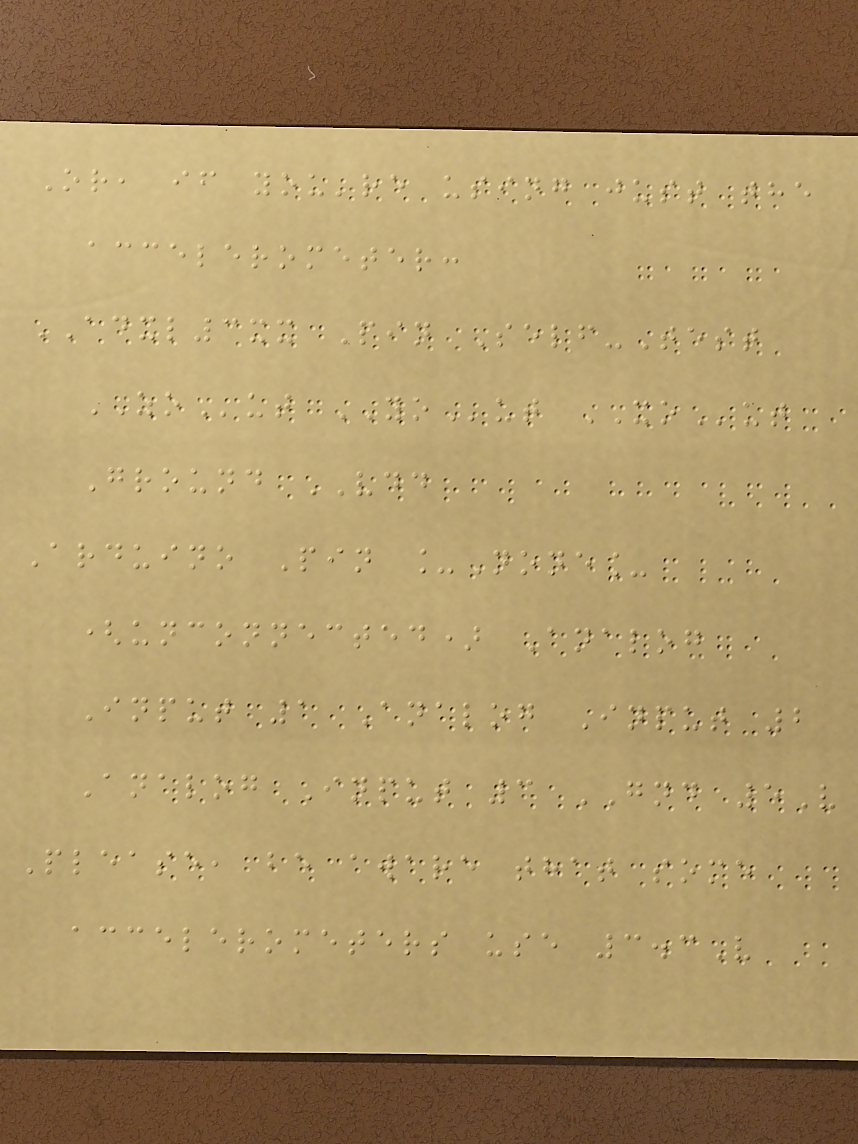Or, if you're using just the
accelerometer:
ADXL3xx Pin Self-Test
ZOut YOut XOut
Ground VDD
Arduino Pin _None_
(unconnected) Analog
Input 1 Analog Input 2
Analog Input 3 GND 5V
Please, be aware that some
accelerometers use 3.3V
